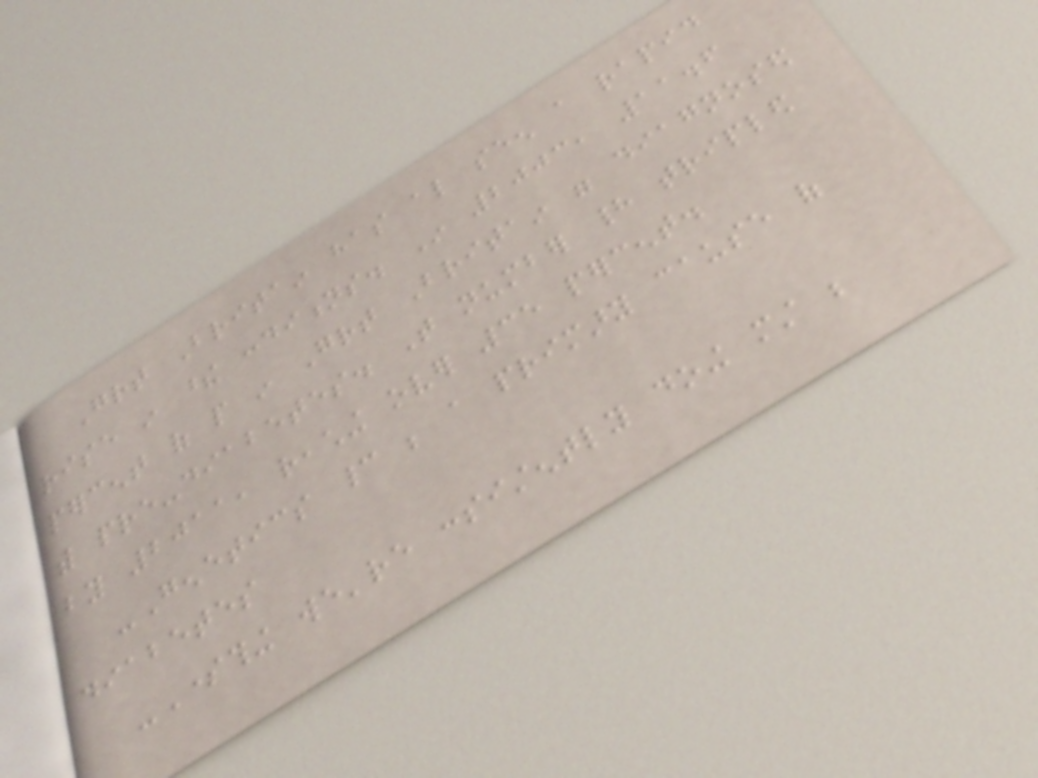Great Britain has also seen a rapid
rise in these conditions. In 2003, 11.6
percent of people in Great Britain were diagnosed
with pre-diabetes. That number had tripled
by 2011, reaching over 35 percent.
-Genetics cannot be a primary cause of
diabetes
-Something we're consistently doing must be
